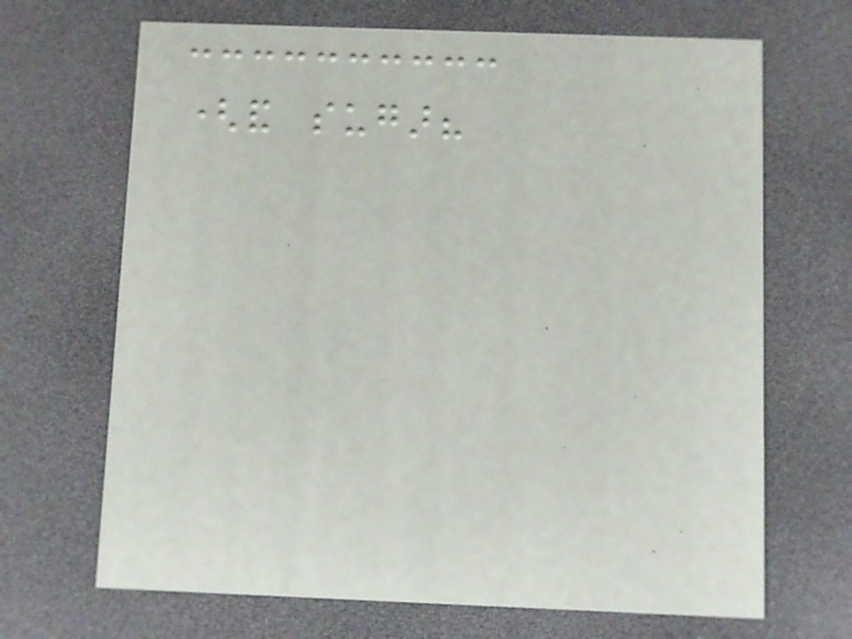(and sugar?
